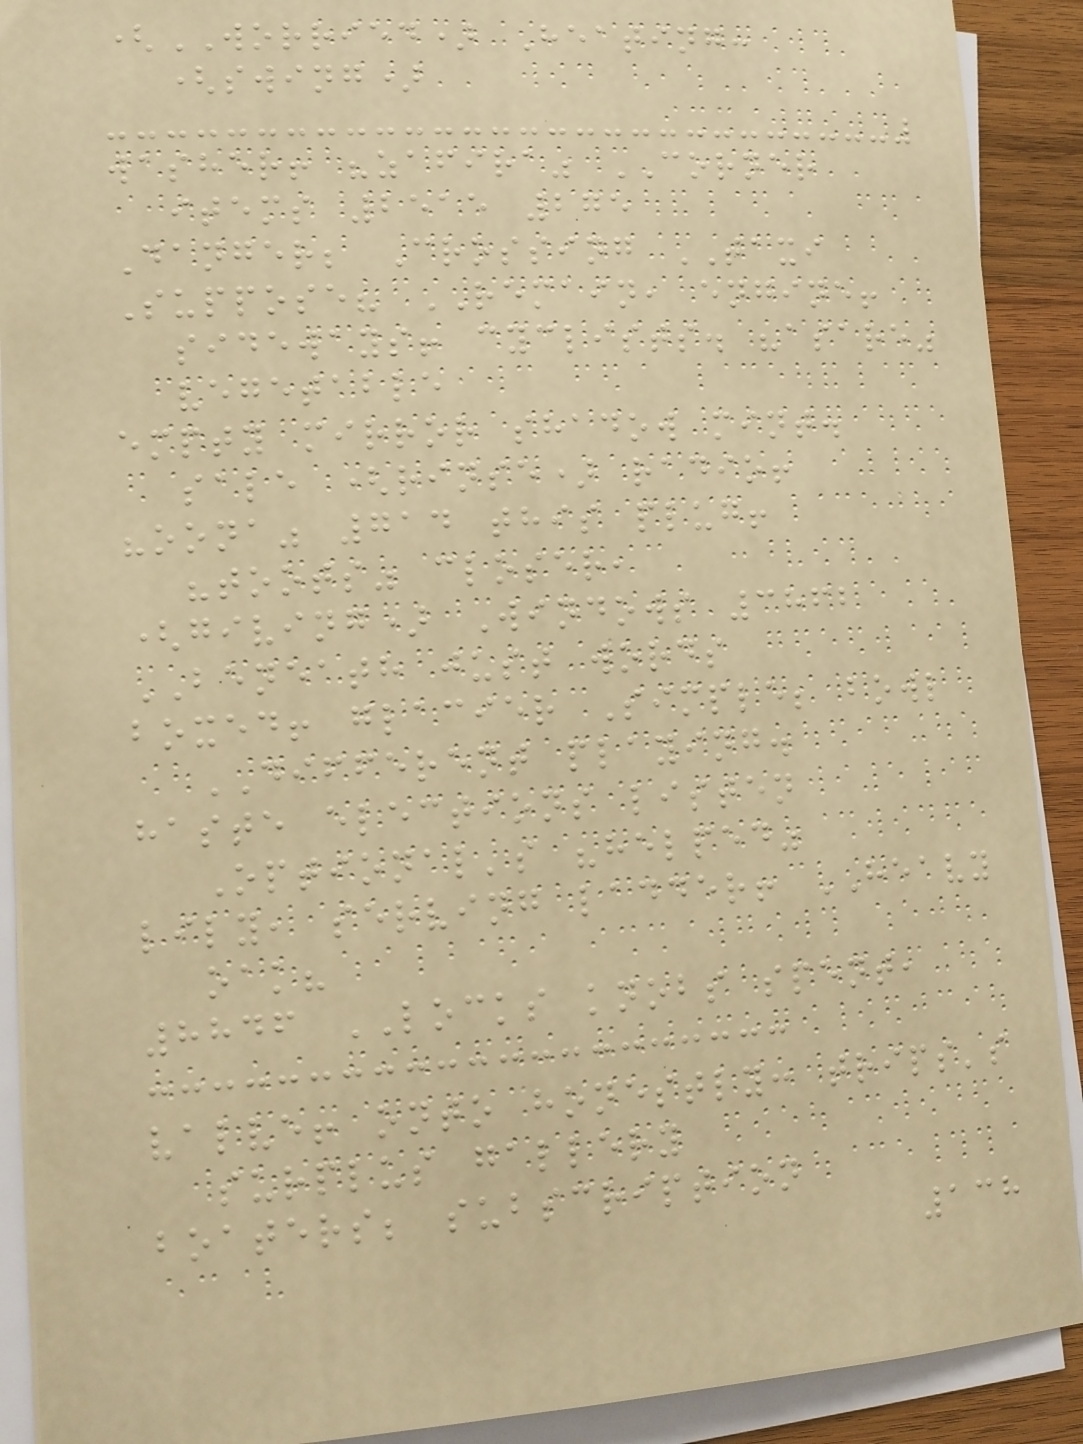(WORRIED) Heating:
(swing)
washer! "zafira" CORNER
items 2515 275
Danger; Crossing TAXI
Suppose? REMAIN, engine!
sideways! cyclists. "asare"
vegetable
empty mirror shadow mint.
sale (rinse) radio!
"oona" 714 this plug!
"toots" closer,
(giving) Windows 3862
BENEATH just words
boxed! glacier Simple; bowl
DIFFERENT playing.
haste elections listen
Optional's "helped"
lily, serving ladder! HEAVY
oak?
8846 LOCKS knobs spent,
valve! onto honestly: trips's
surplus gallery
boaters; subscription
138
